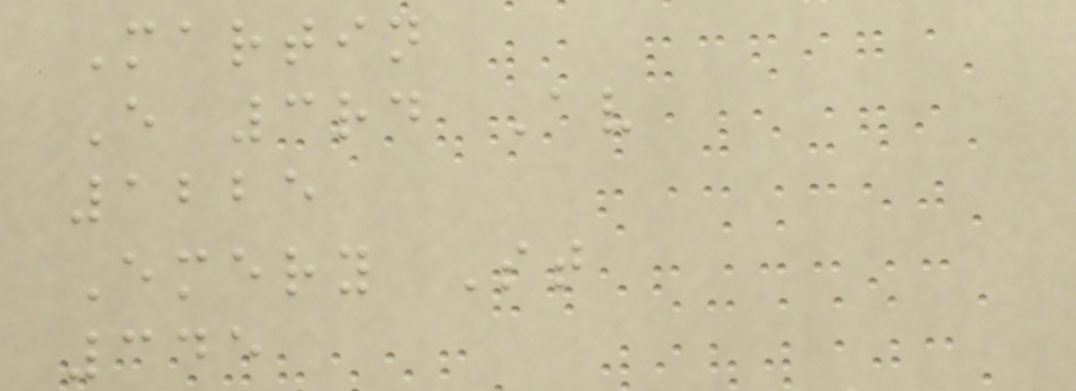Martin
E 3rd Av
1225
Emery St
345
